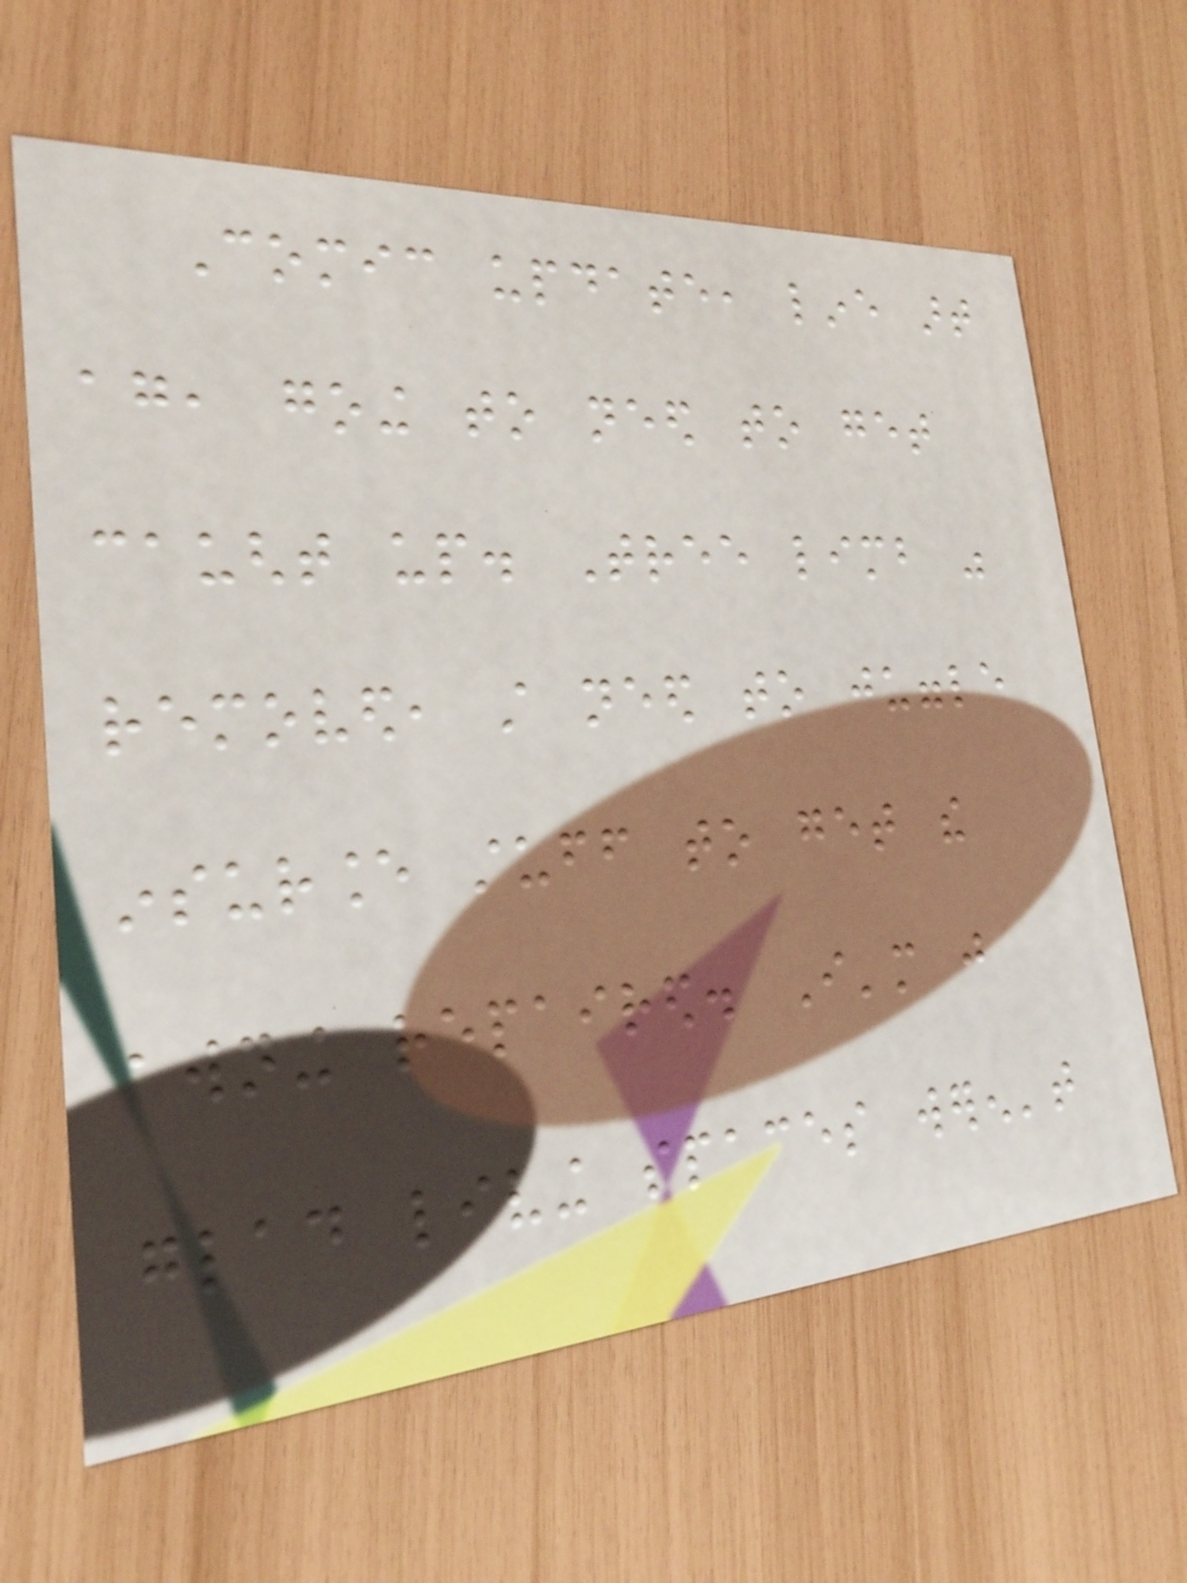Comic update, line art
again, going to need to get
caught up. Tree limb was
removed, still need to juggle
insurance stuff to get the
awning repaired. I'm just
glad living spaces weren't
